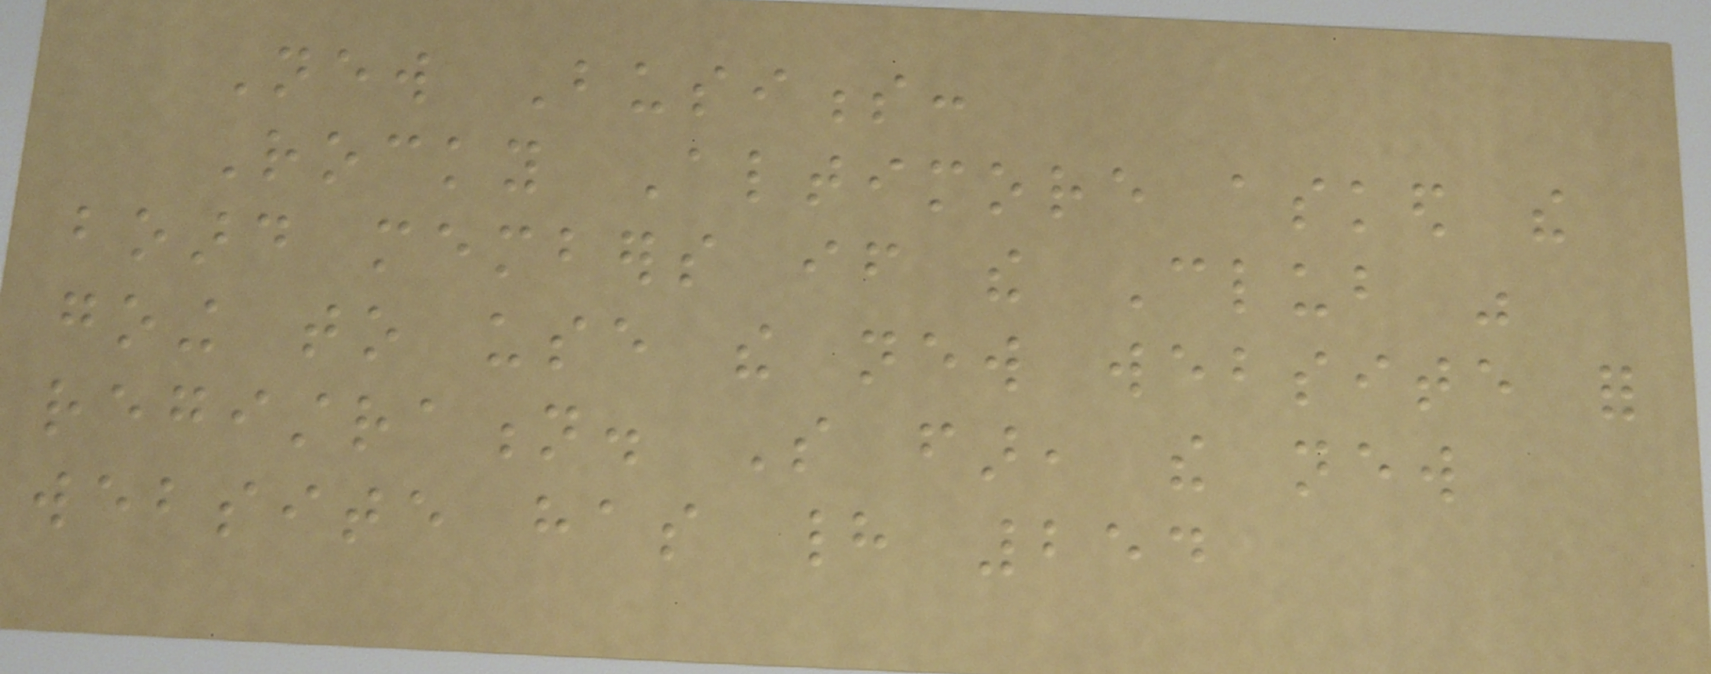New Business:
Rocky Altimore asked the
board members if the Club was
going to use the new website for
registration. So far, the new
website has had 254
